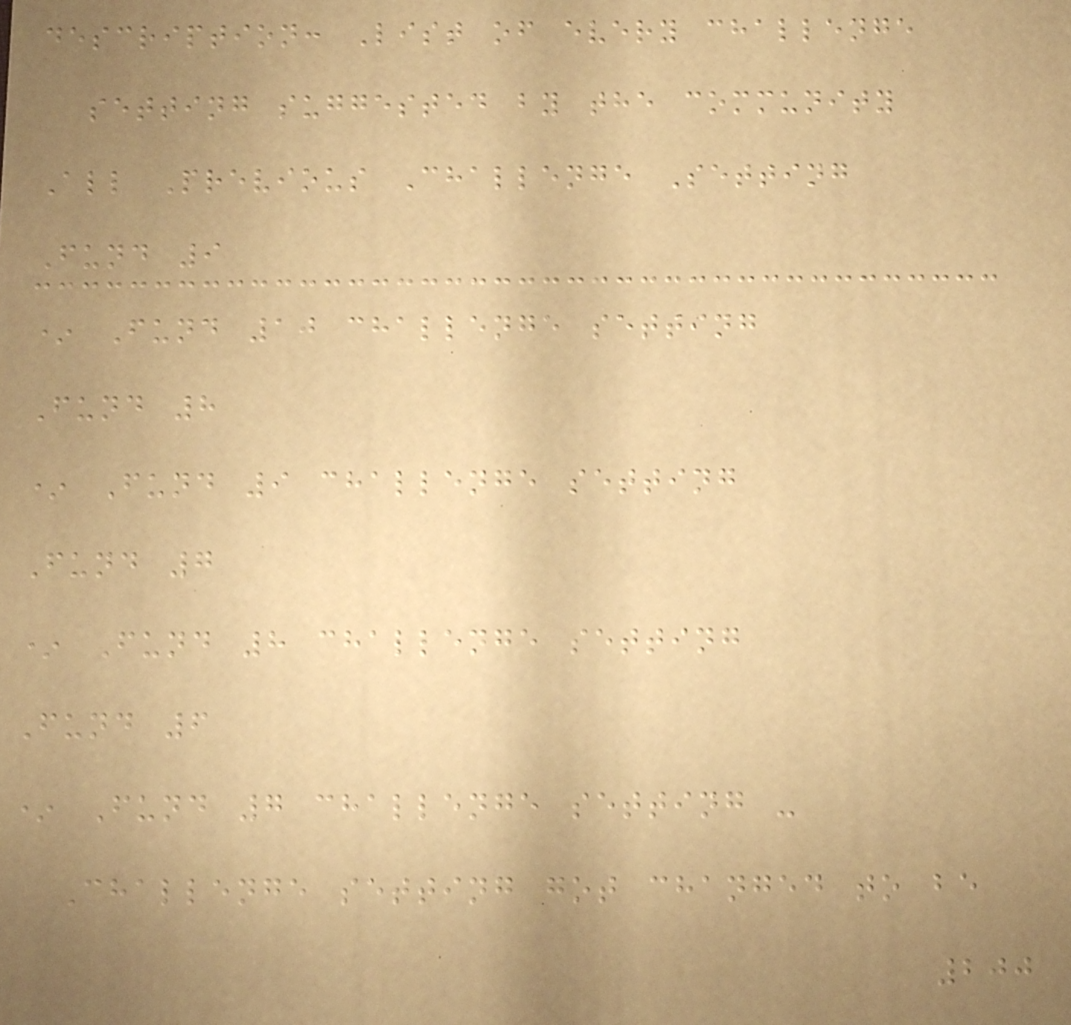description: List of every challenge
setting suggested by the community
All Previous Challenge Setting
Fund 9
* Fund 10 challenge setting
Fund 8
* Fund 9 challenge setting
Fund 7
* Fund 8 challenge setting
Fund 6
* Fund 7 challenge setting -
Challenge setting got changed to be
200
